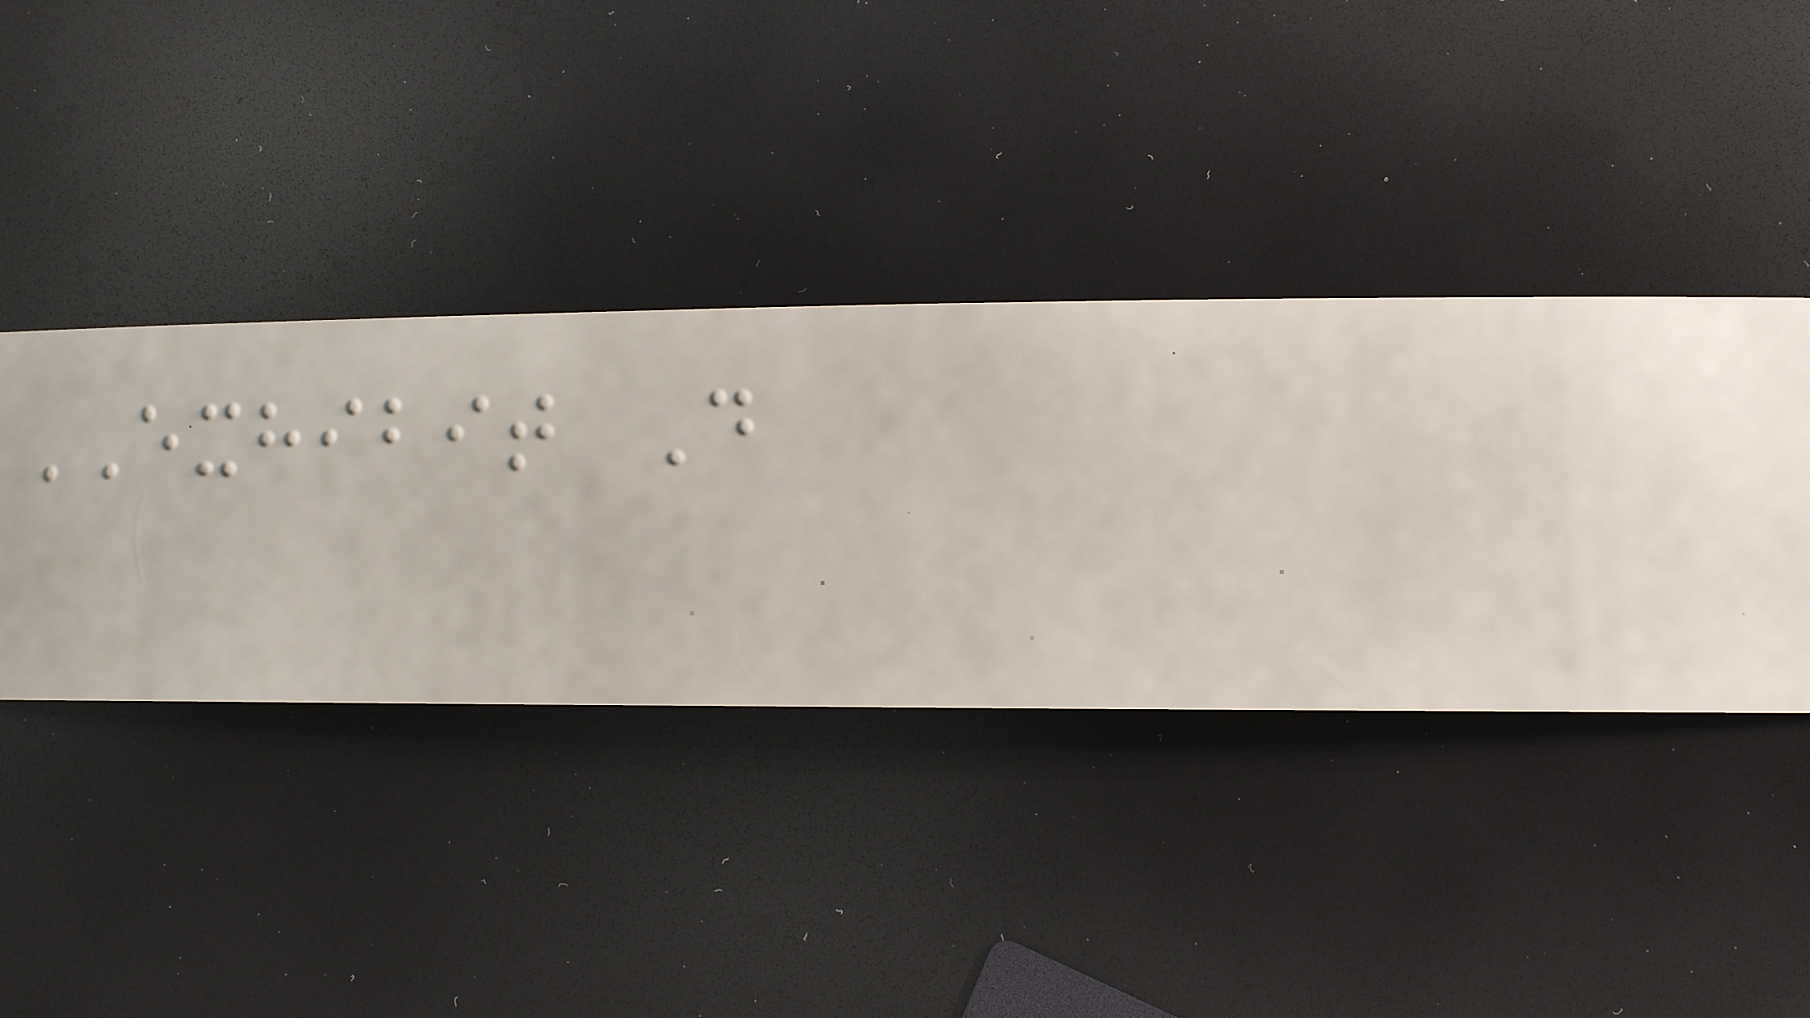EXHIBIT D
